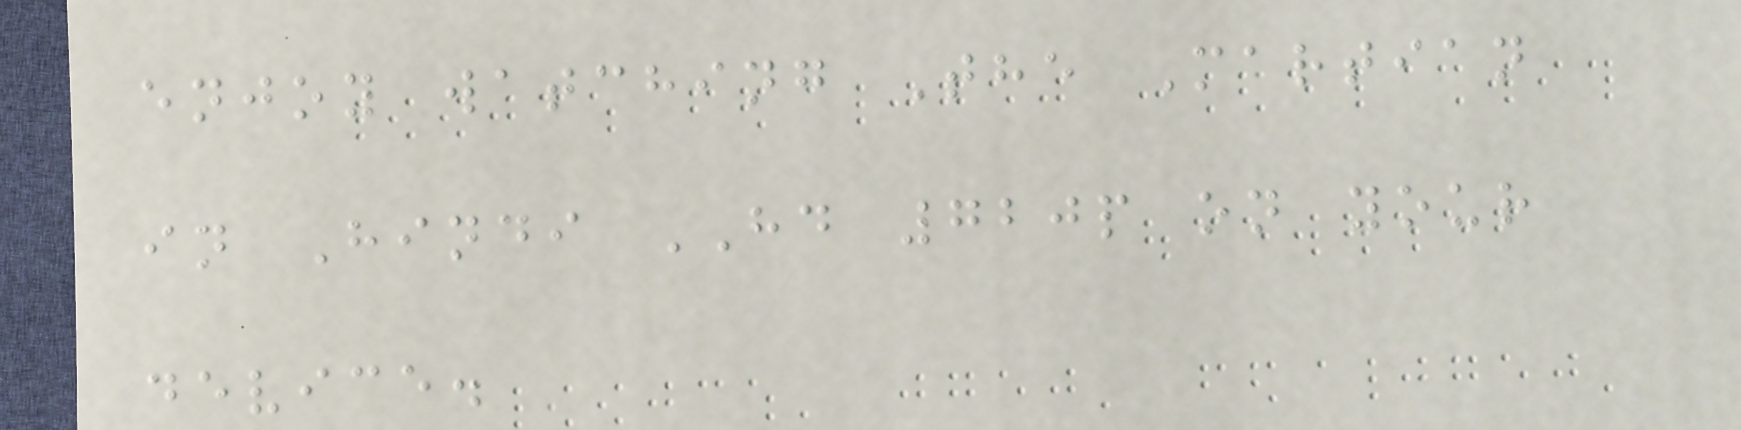enjoy watching The Martian
in Hindi HD 720p on your
device.
